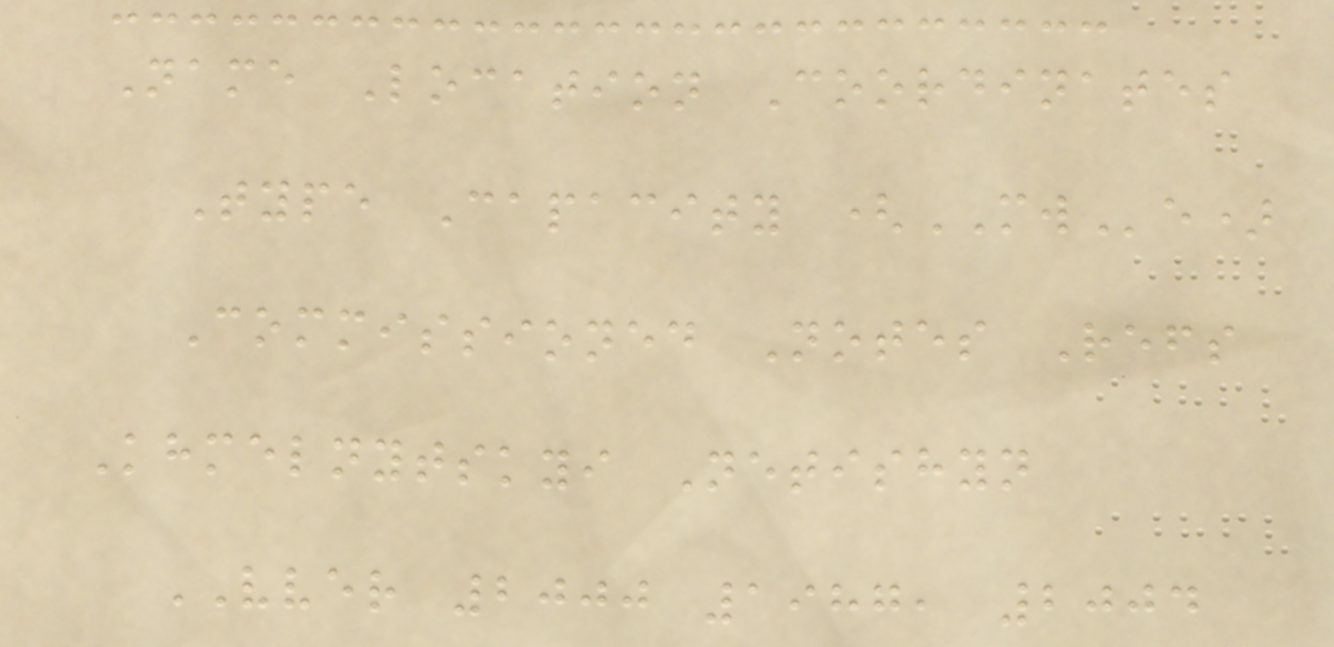Name Location Coordinates
Type Capacity (MWe)
Commissioned Notes Refs
Khmelnytskyi Netishyn
VVER 2000 1987, 2004
